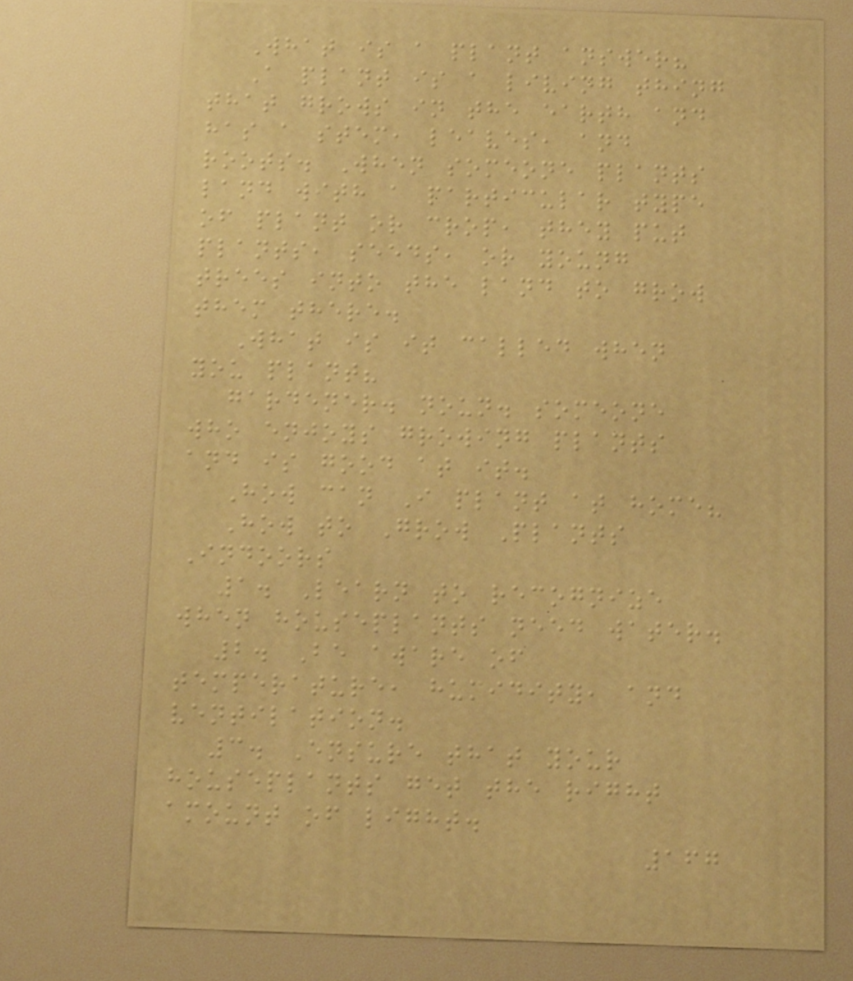What is a plant answer?
A plant is a living thing
that grows in the earth and
has a stem, leaves, and
roots. When someone plants
land with a particular type
of plant or crop, they put
plants, seeds, or young
trees into the land to grow
them there.
What is it called when
you plant?
gardener. noun. someone
who enjoys growing plants
and is good at it.
How can I plant at home?
How to Grow Plants
Indoors
1. Learn to recognize
when houseplants need water.
2. Be aware of
temperature, humidity, and
ventilation.
3. Ensure that your
houseplants get the right
amount of light.
167
